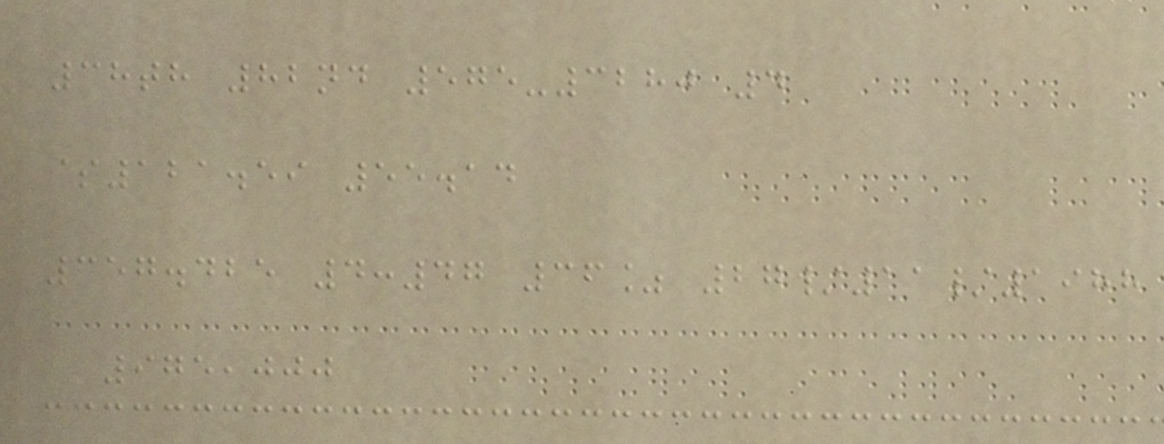38th 82nd 575-3280 4
$121.59 55.14
357.425 4:47 36% 27/11/1988
975,000
